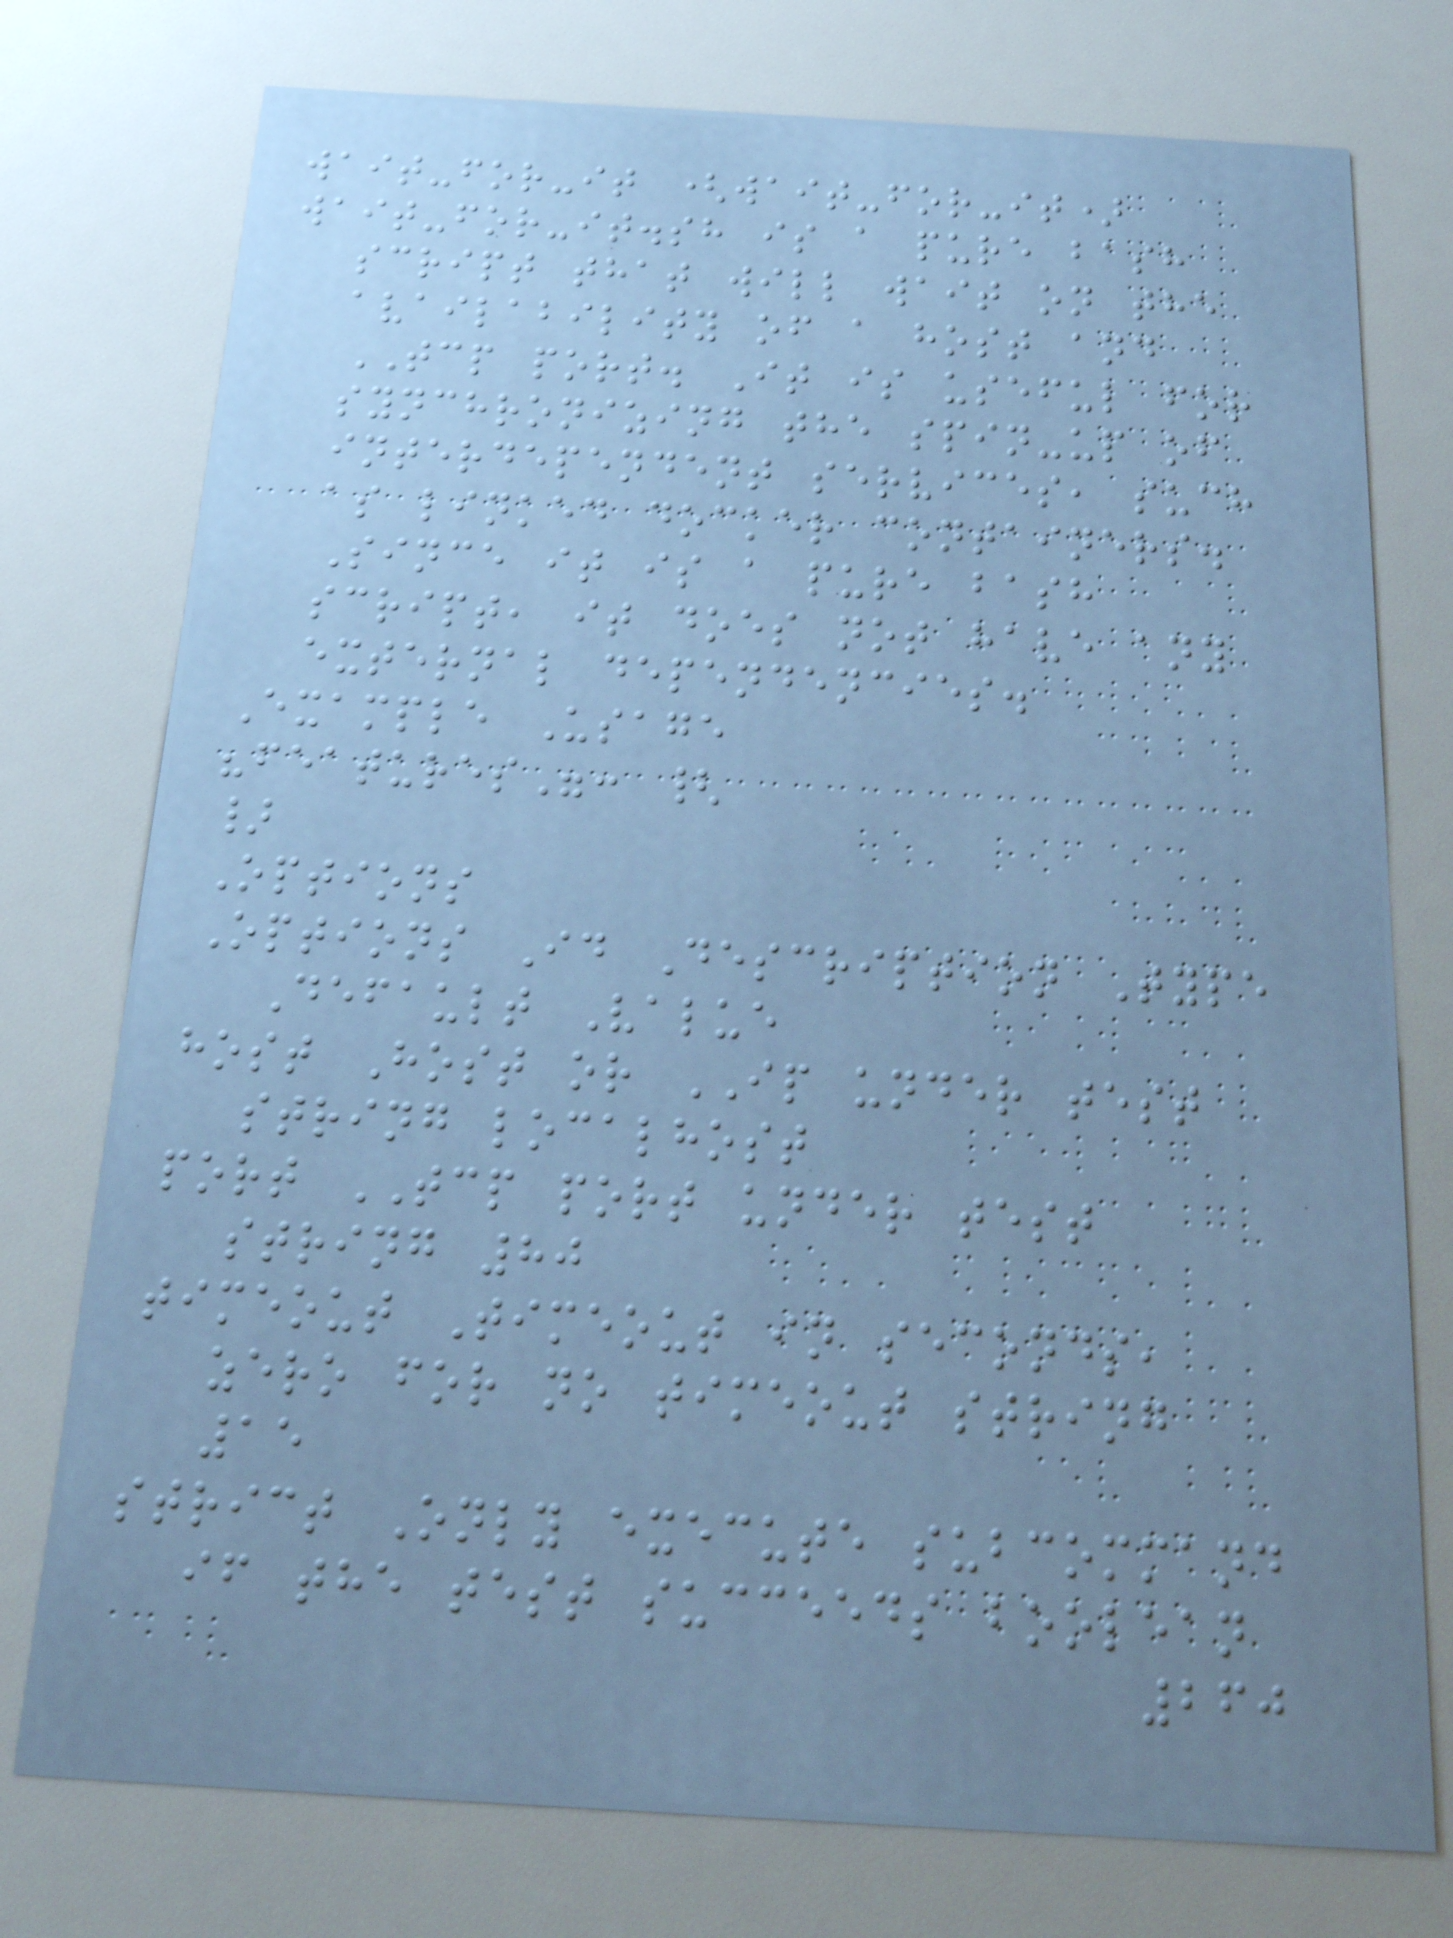wait-for-it (wait-for-it)
wait-for-it.sh is a pure bash
script that will wait on the
availability of a host and
TCP port. It is useful for
synchronizing the spin-up of
interdependent services, such
as linked docker containers.
Since it is a pure bash
script, it does not have any
external dependencies.
Example Usage
"features": {
}
Options
Options Id Description Type
Default Value
host Host or IP under test
string localhost
port TCP port under test
string 80
timeout Timeout in seconds,
zero for no timeout string
15
strict Only execute subcommand
if the test succeeds boolean
260
